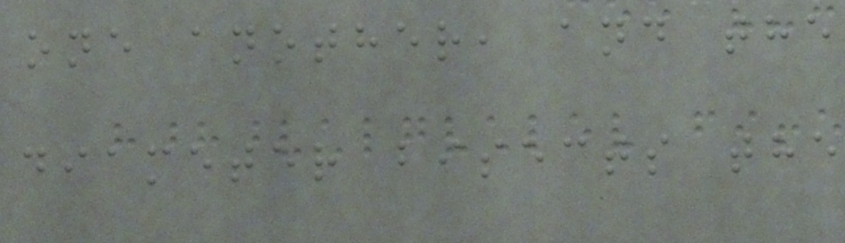one another, and the
diameter bisects the
